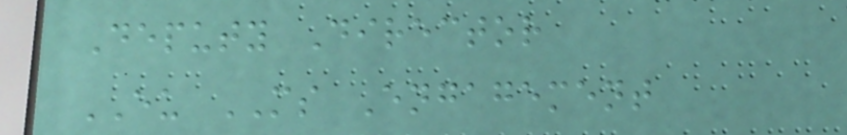Deputy Director
EU MS Engagement
